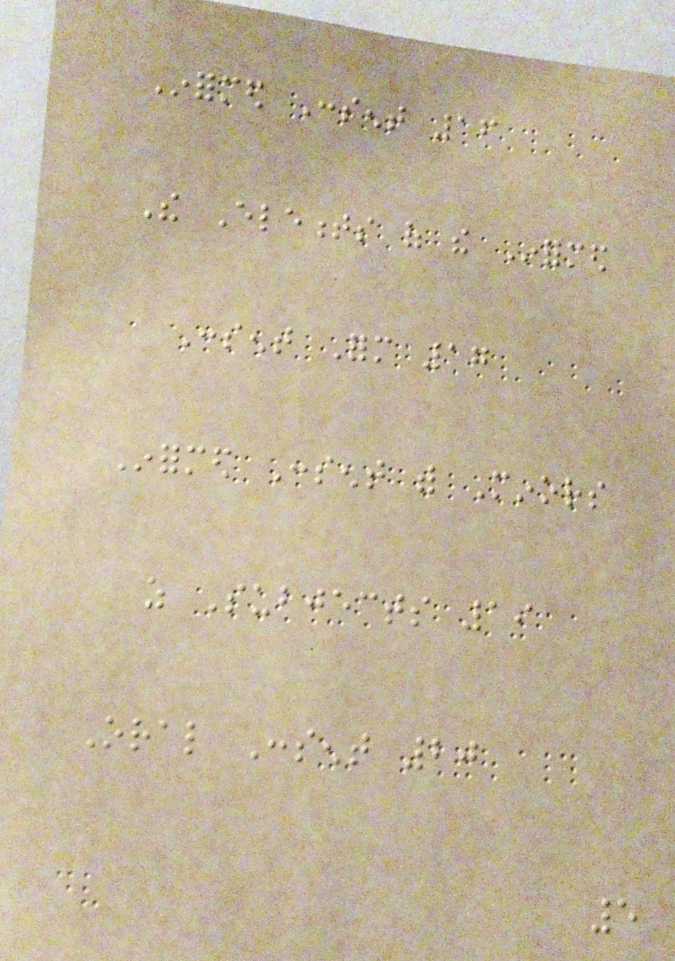Informed Consent 16
The Elements of the Informed
Consent Form 17
Informed Consent with Minors
as Subjects 19
Oral Consent 20
5
